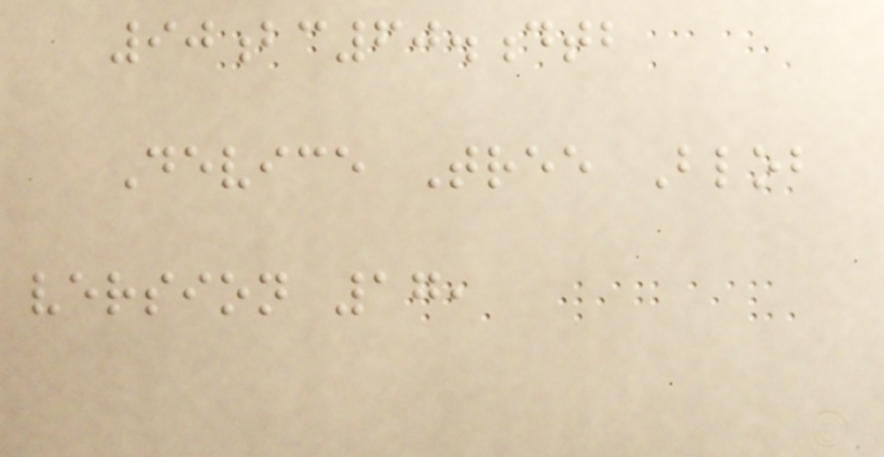90bc60.dtb
Device Tree Blob
version 17,
